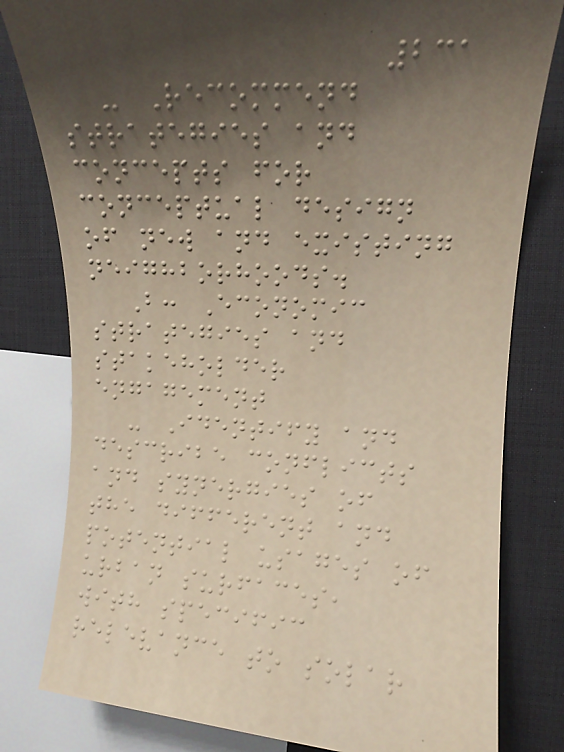231
- Recommend
strategies and
concepts for
conceptual design
of new and existing
neighborhoods.
B: Economic
strategies and
stakeholder
engagement
- Identify and
describe conflicts
and synergies of
the different and
potential usages of
urban surfaces,
with specific
relevance to solar
